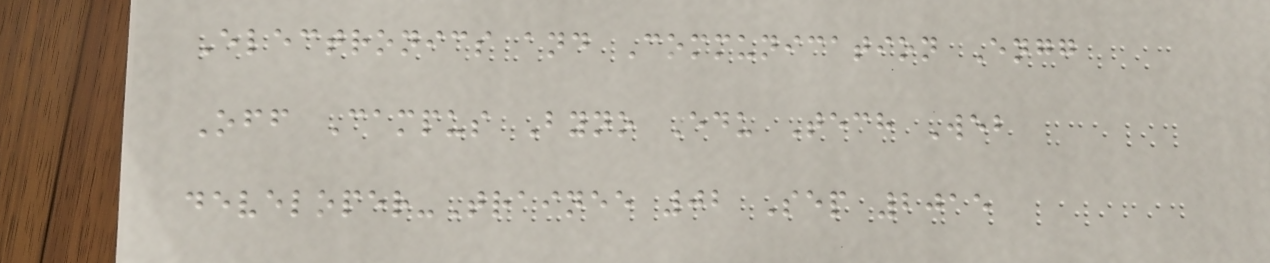Electronics and Communication Engg
Off Campus Byno Edu Tech Web
developer-Trainee 02 Sep 2015
